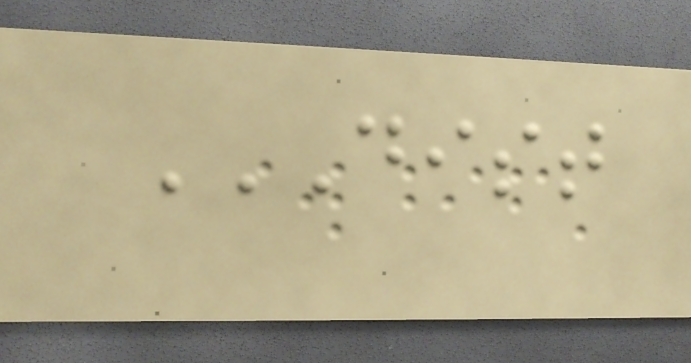DIST
